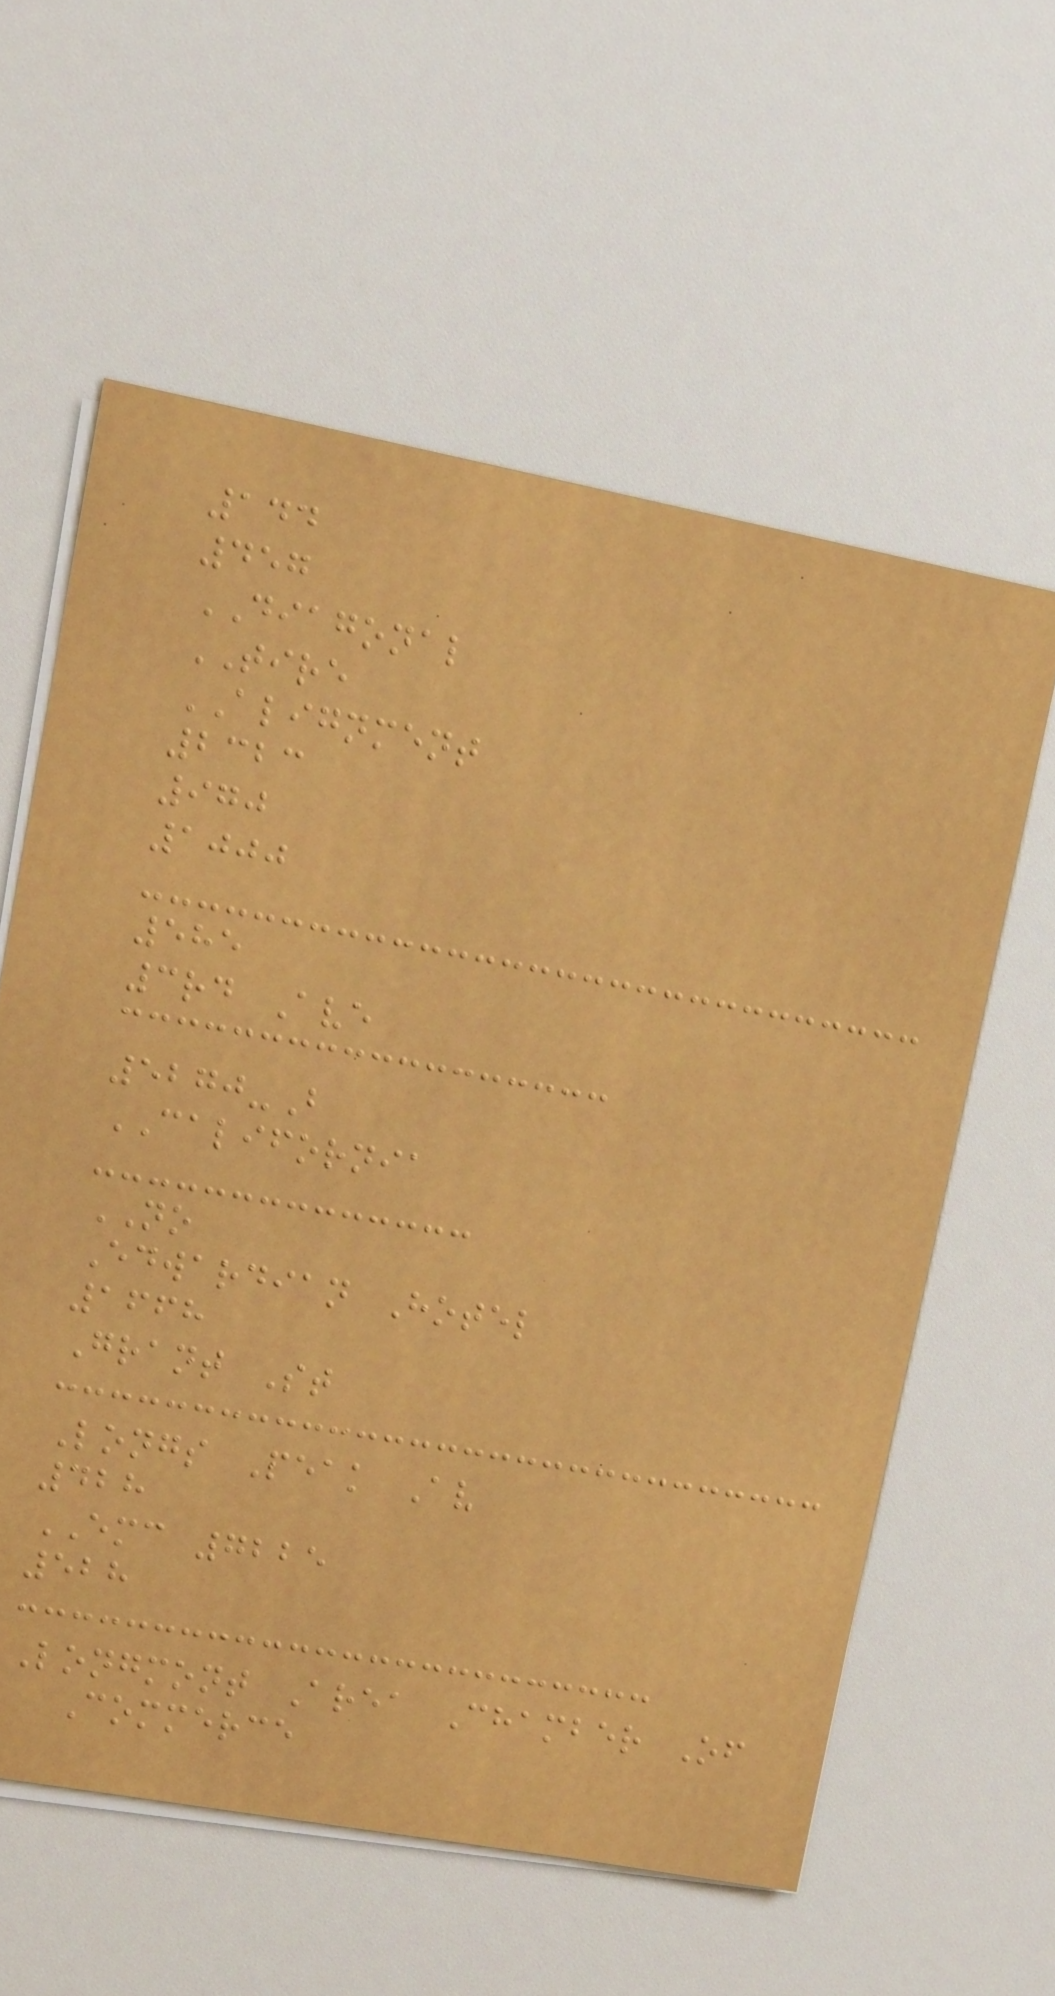144
457
DIAGONAL
TIRE
ALIGNMENT
2323
970
1000
585
3rd Ave
5270-B
CALIFORNIA
NO
Edwardian Hotel
1668
Grant St
Longs Peak Av
428
EMC 7225
528
Longmont Area Chamber Of
Commerce
